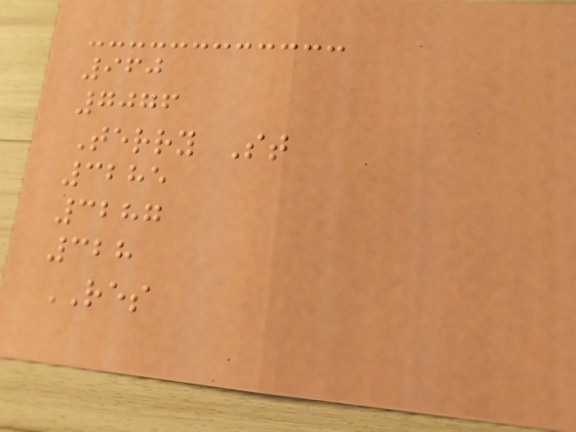960
7076
Terry St
3285
3287
328
RES
